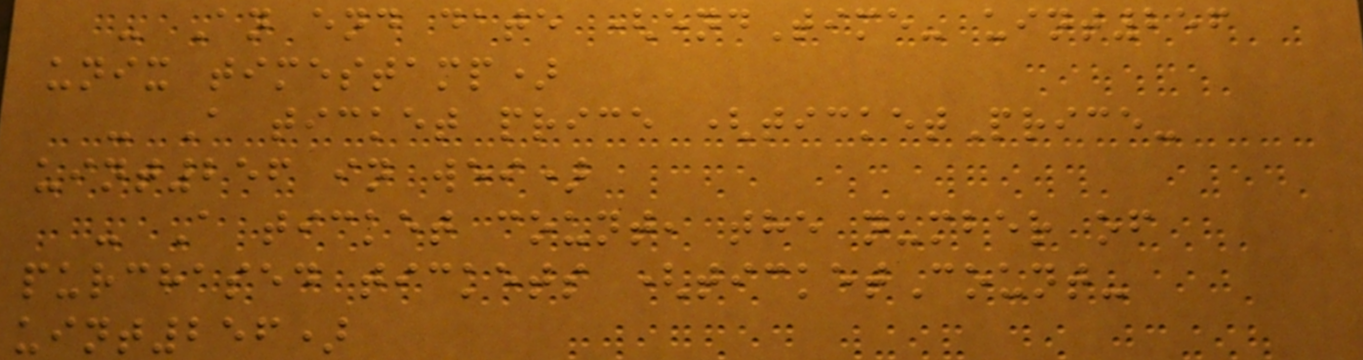- An end date (endTime- uint256
unix timestamp)
- A ticket price (ticketPrice-
uint256 in wei)
- A ticket count, the number of
purchased tickets (ticketCount-
uint256)
